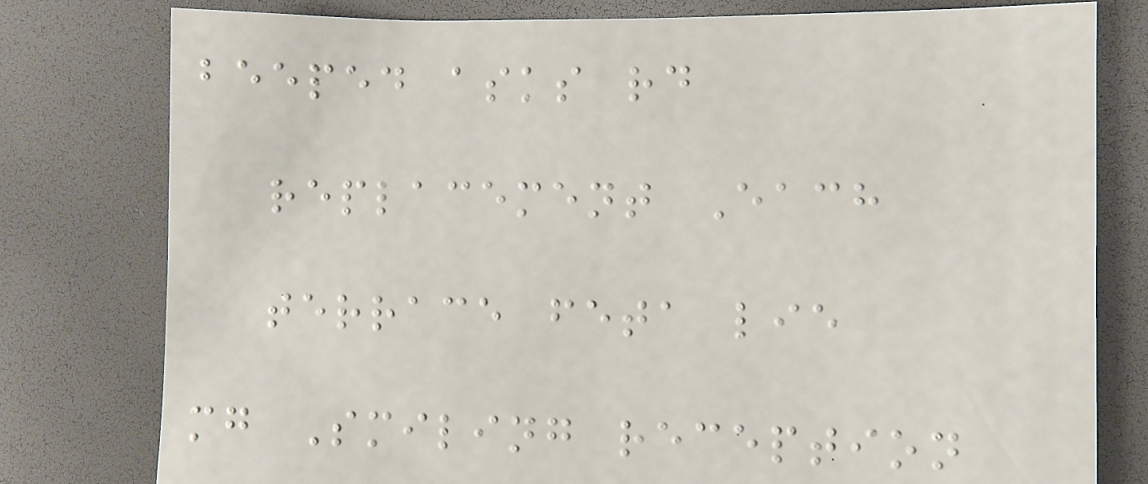beeped asks rd
replacement Each
terrace feta lie
mg Smiling reception
